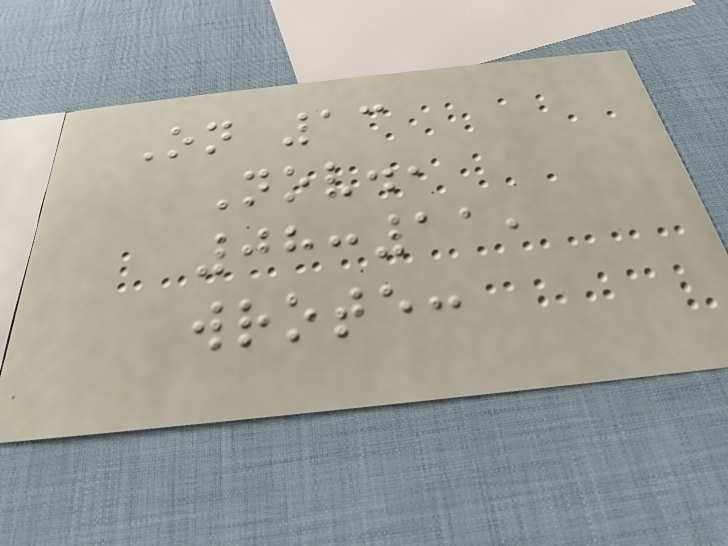On 13
Nov.,
08:11,
wrote:
